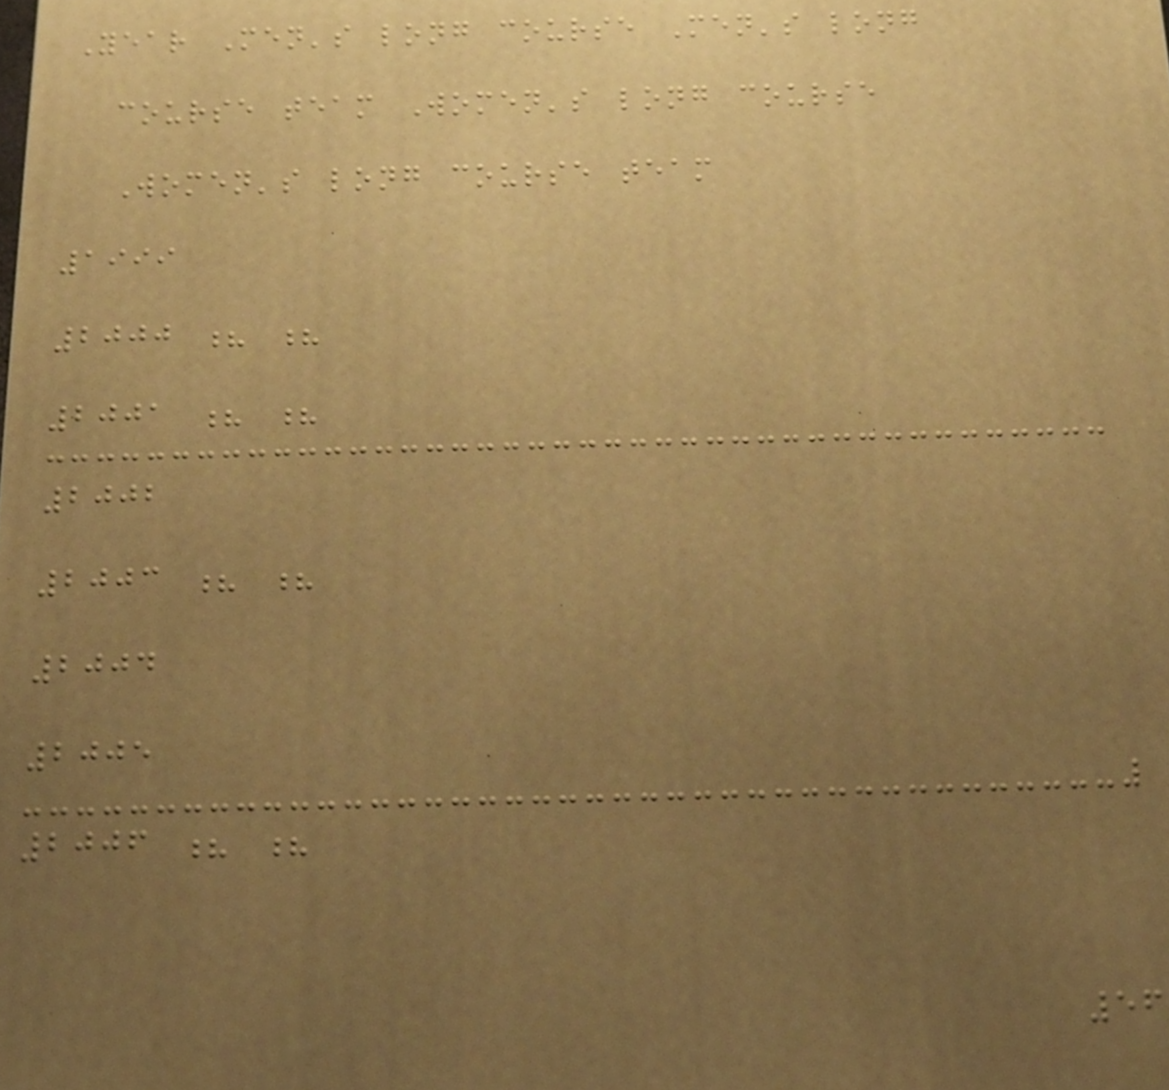Year Men's long course Men's long
course team Women's long course
Women's long course team
1999
2000 ? ?
2001 ? ?
2002
2003 ? ?
2004
2005
2006 ? ?
56
